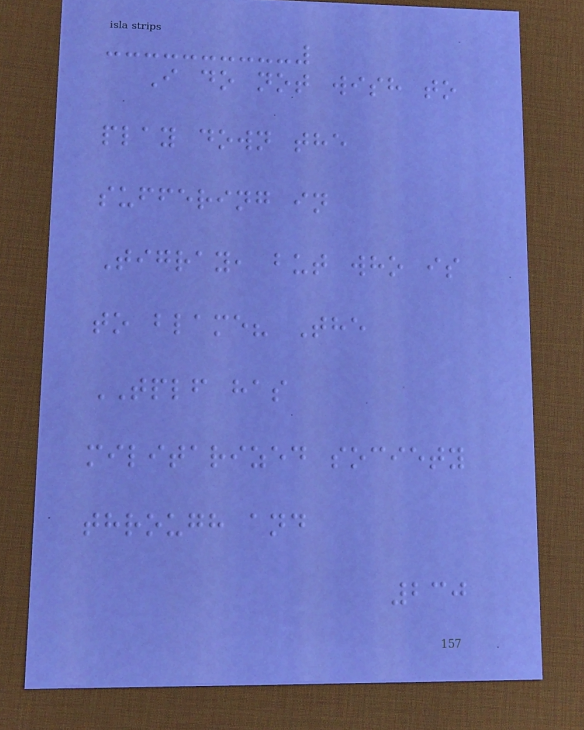I do not wish to
play down the
suffering in
Tigray, but who is
to blame? The
TPLF has
militarized society
through and
230
